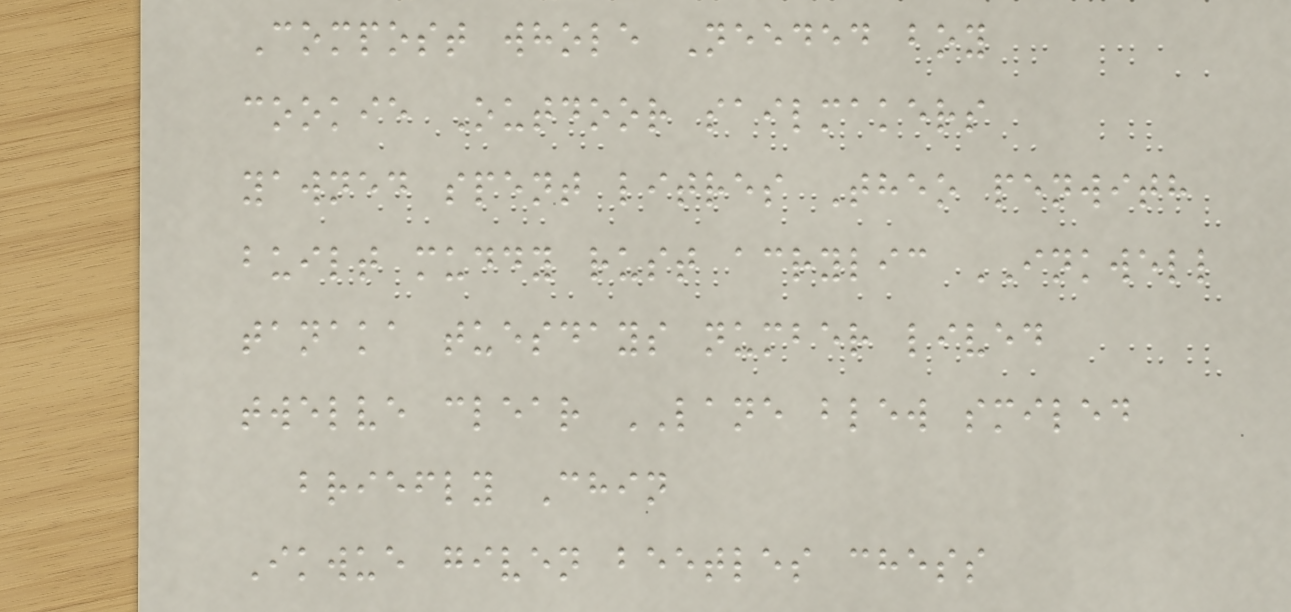Compost whole Needed boy
cookie Outdoor sailmakers
yawned spent litres Theo penwith
built muddy rust acrylic INKWELL
tanaka tuesdays number lived
twelve clear LANE blew smiled
briefly Chin
Ikwue given beetles chess
